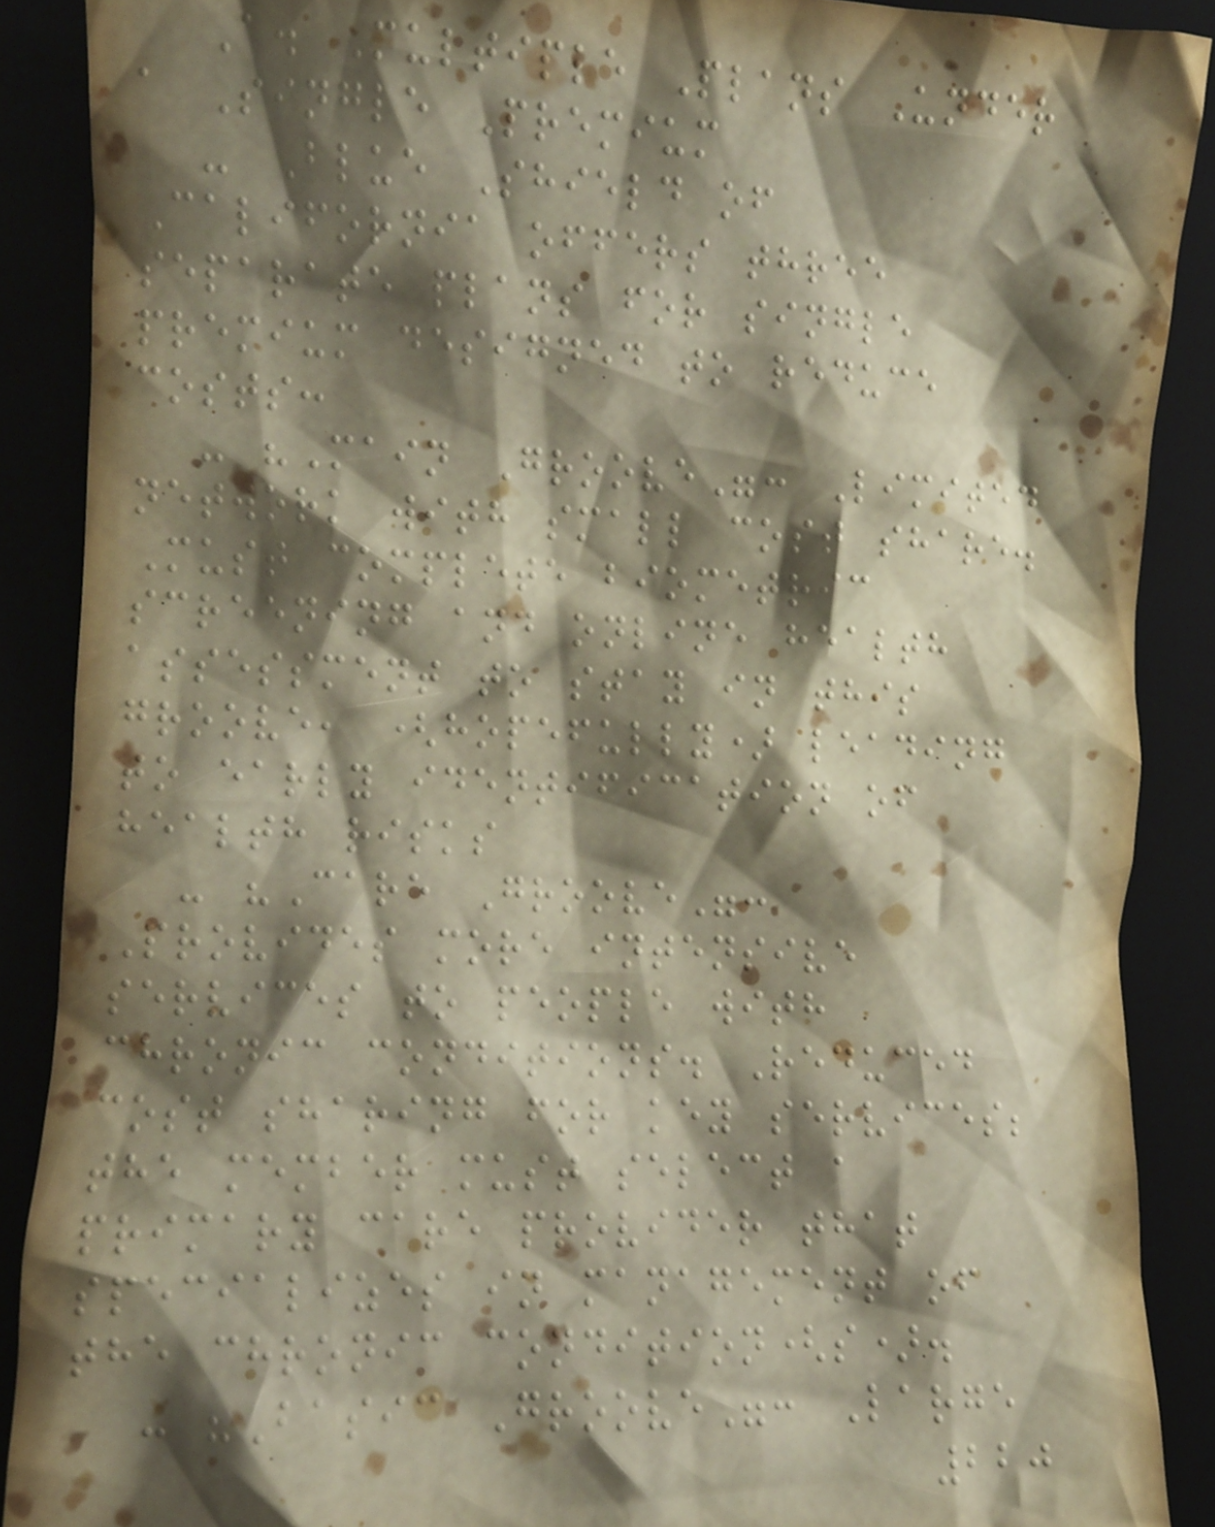A. Multiple Plans Under
a Single Premium
- Blue Shield of
California offers three
separate plans for single
premium designed to reduce
costs:
- "Main Groove": Limited
network with small cost share.
Must complete biometric
screening and online health
assessment to stay in this
groove, (hopefully) leading
to early identification of
health risks
- "Care Groove":
Provides more intensive
services to people with
chronic conditions. Reduced
cost sharing for key services;
the member must select a
primary care provider that
specializes in management of
the chronic condition(s).
- "Basic Groove": Large
220
